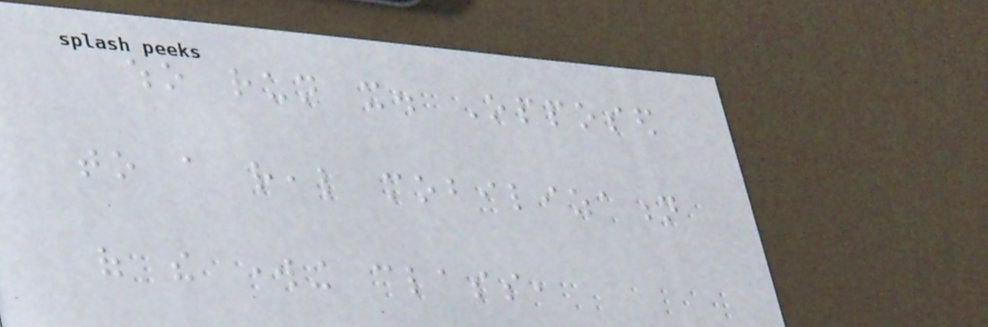who run it. Opposed
to a real mobilization
of the working class,
